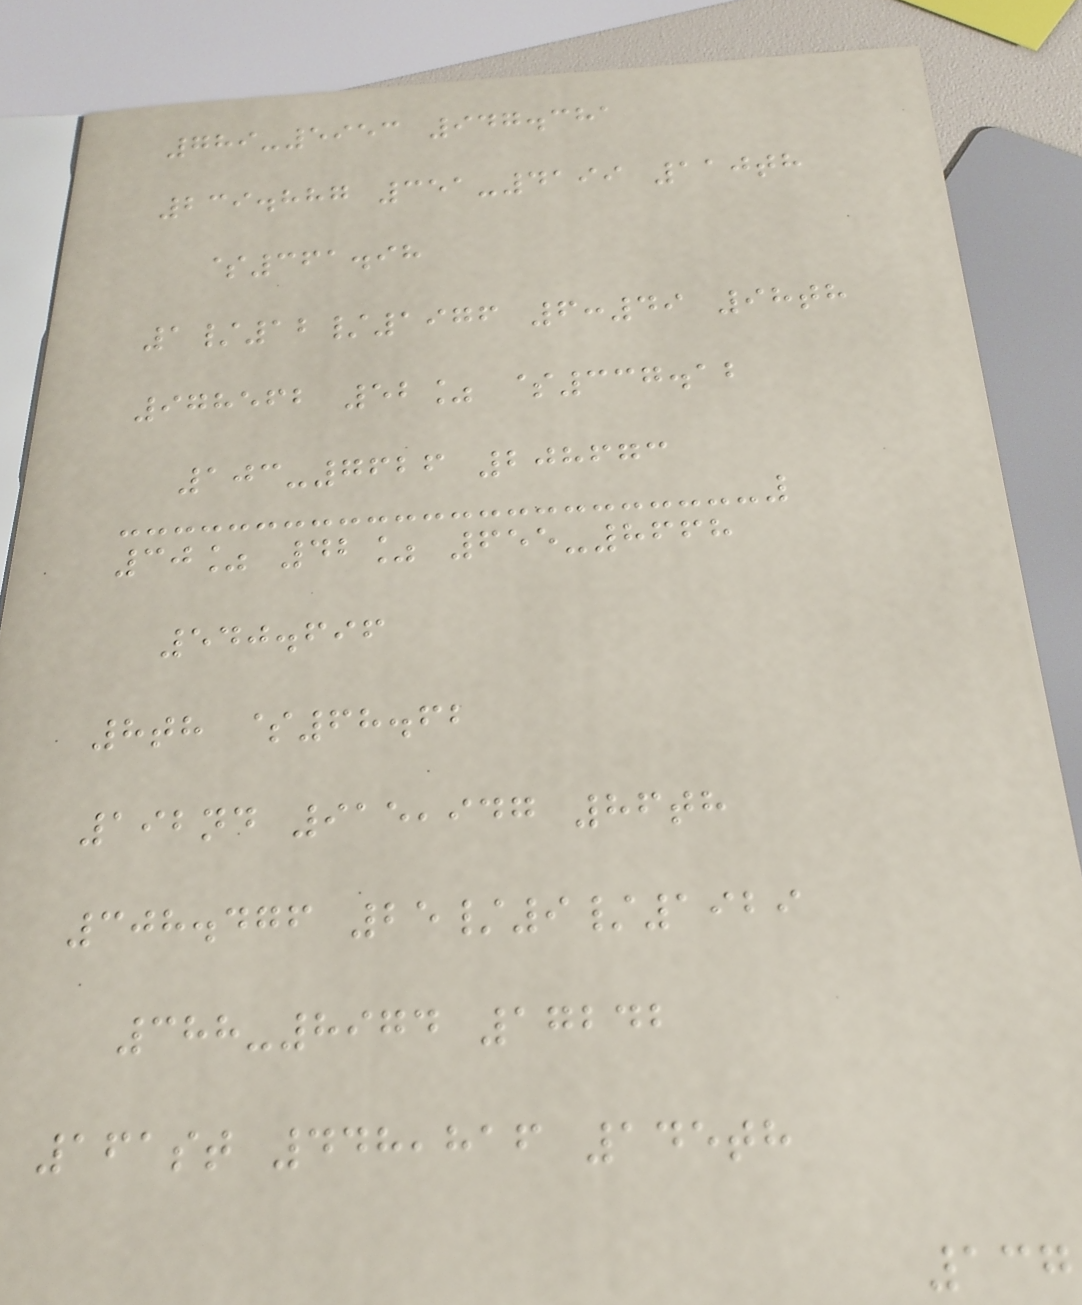789-5953 947.381
239.887 351-4199 110th
$361.98
1/12/1976 6:49 98th
978562 52% $337.12
103-7626 208673
30% 42% 655-8668
540.696
8th $68.62
192nd 915,947 86th
308.476 25/9/1929
388-8974 17242
161st 448,816 145th
137
